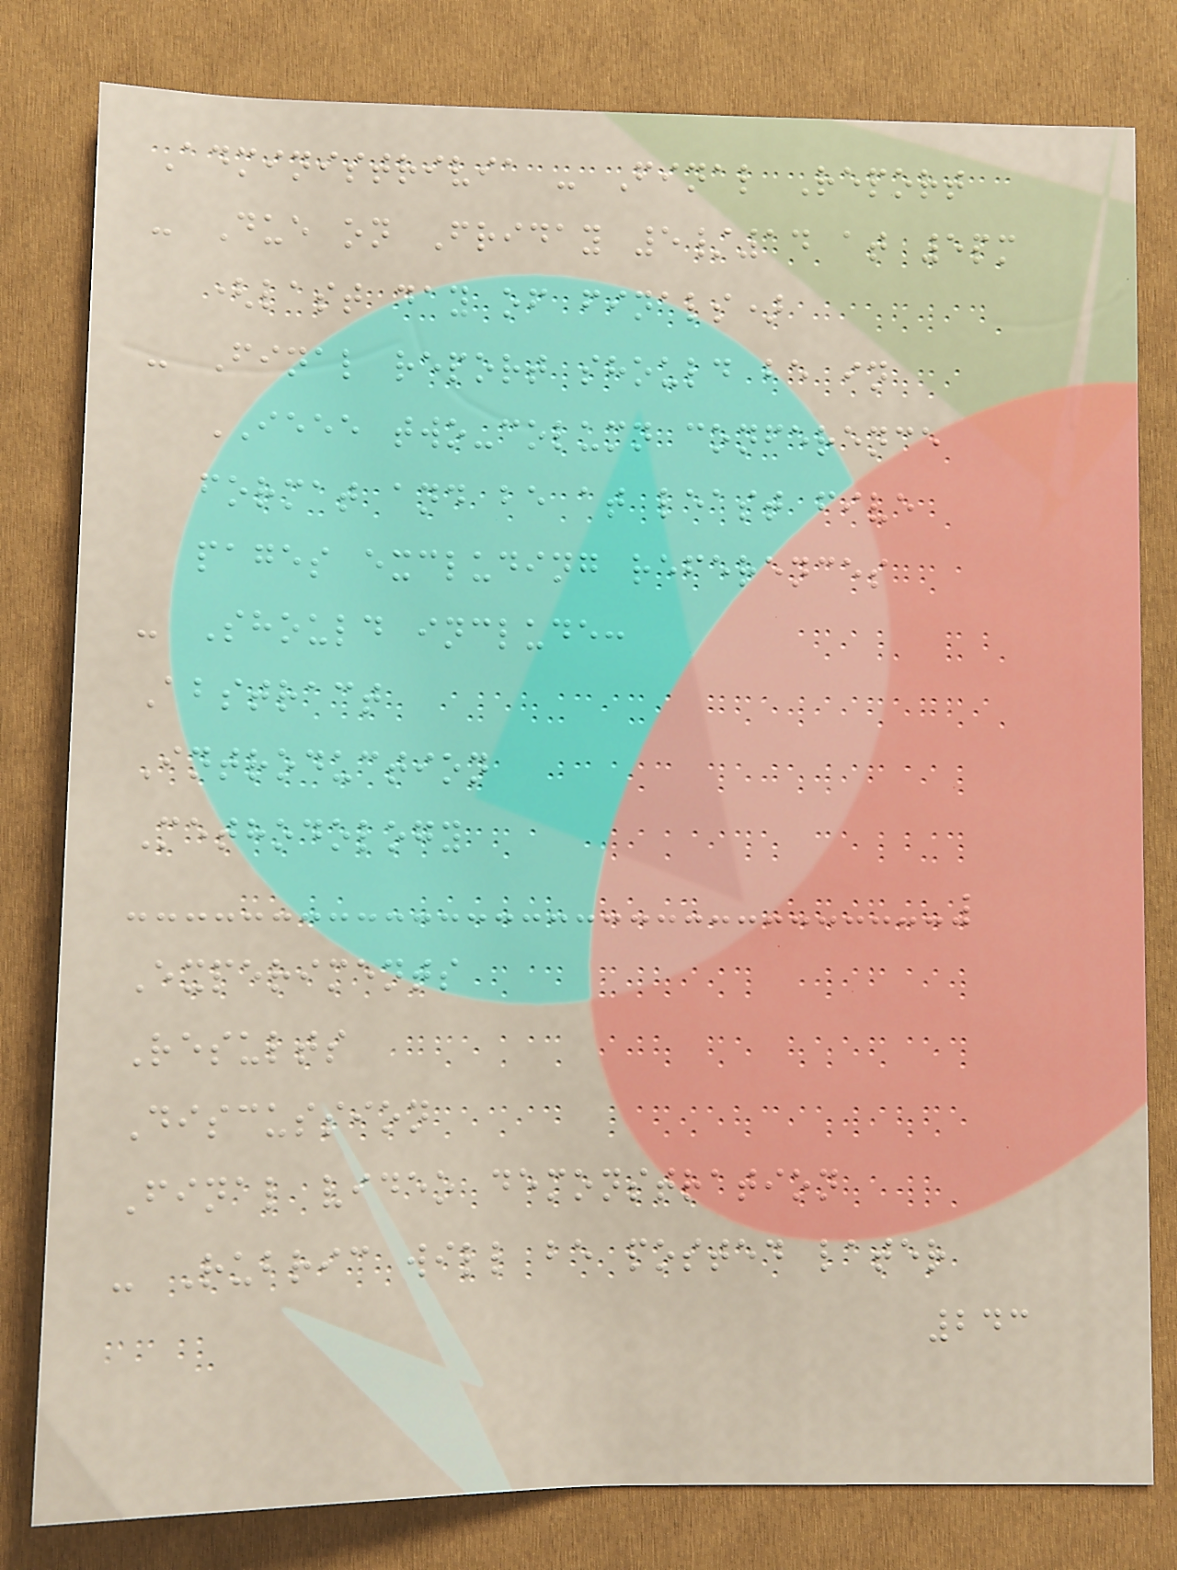Administrivia - Final Report
- Due on Friday 5/14 at 5pm
(last day of finals)
- Final report should be in
IEEE two-column conference
format and be at least five
pages excluding references
- Should include:
Abstract
Introduction
Methodology
Experiments
Results
Discussion
Final video demonstration
- Rubric will be posted later
243
